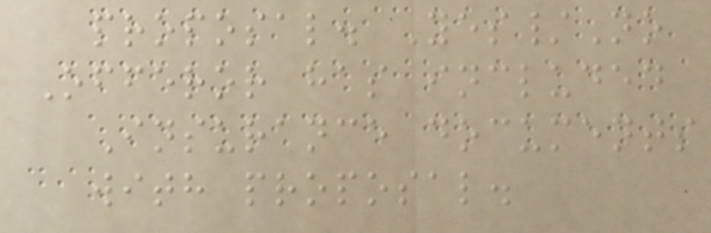proposal. Yes/No
Offeror has included
Insurance documents
with proposal.
